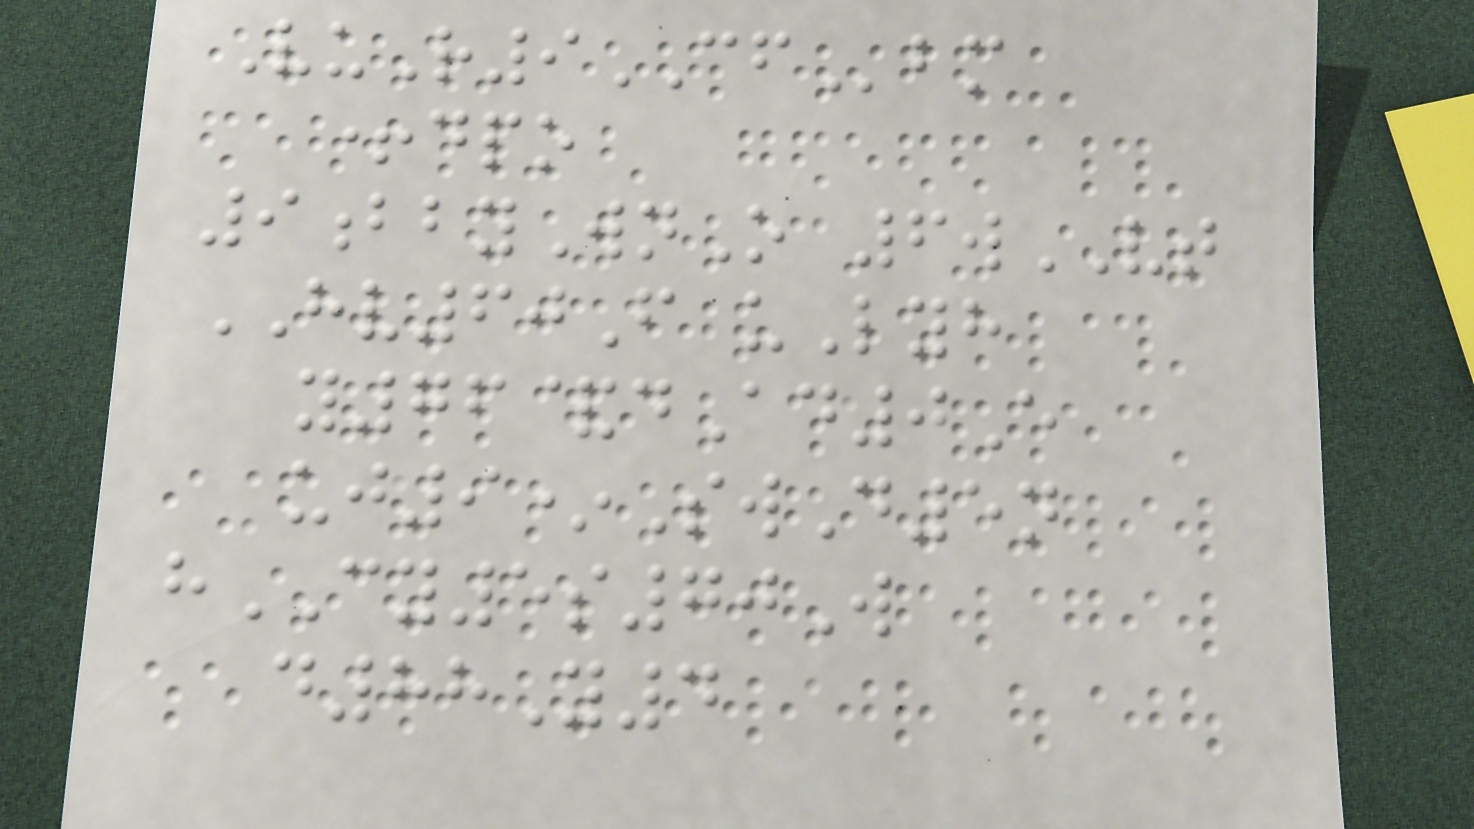VuR9CFbm
+dpo
9bbyWnO 6wVT
HV60F uLyh
y76&dAd0E
uj9*SwD5n
hCY5s70W
d88Y4
